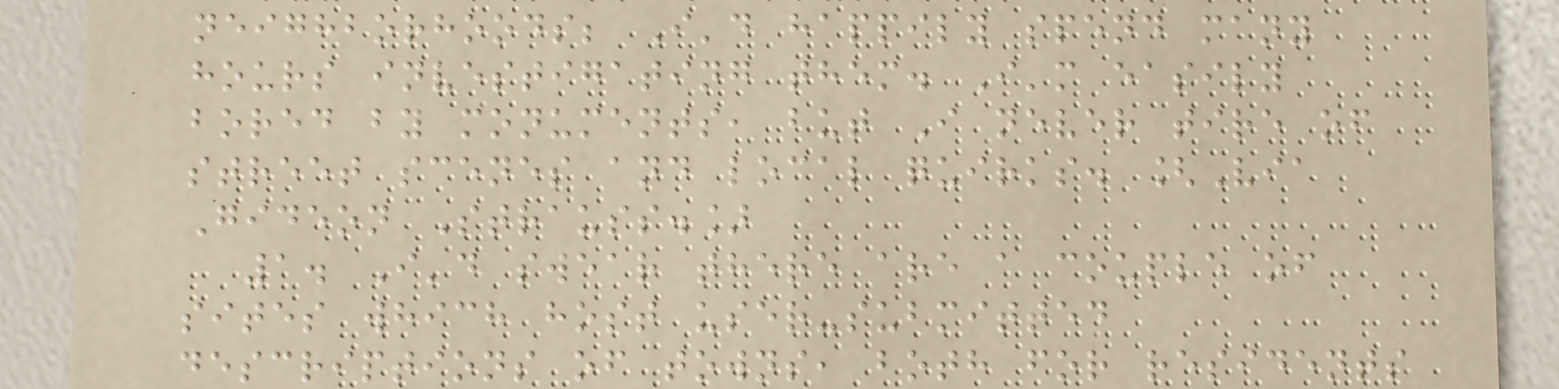neighborhoods; I'd happily spend many
hours investigating them. I'm easily
bored by monuments, but I never tire of
street scenes and local quirks. [Via
Gideon Strauss.]
1. I'd swear there are a couple of
sites which host user-submitted
descriptions of towns, both for residents
